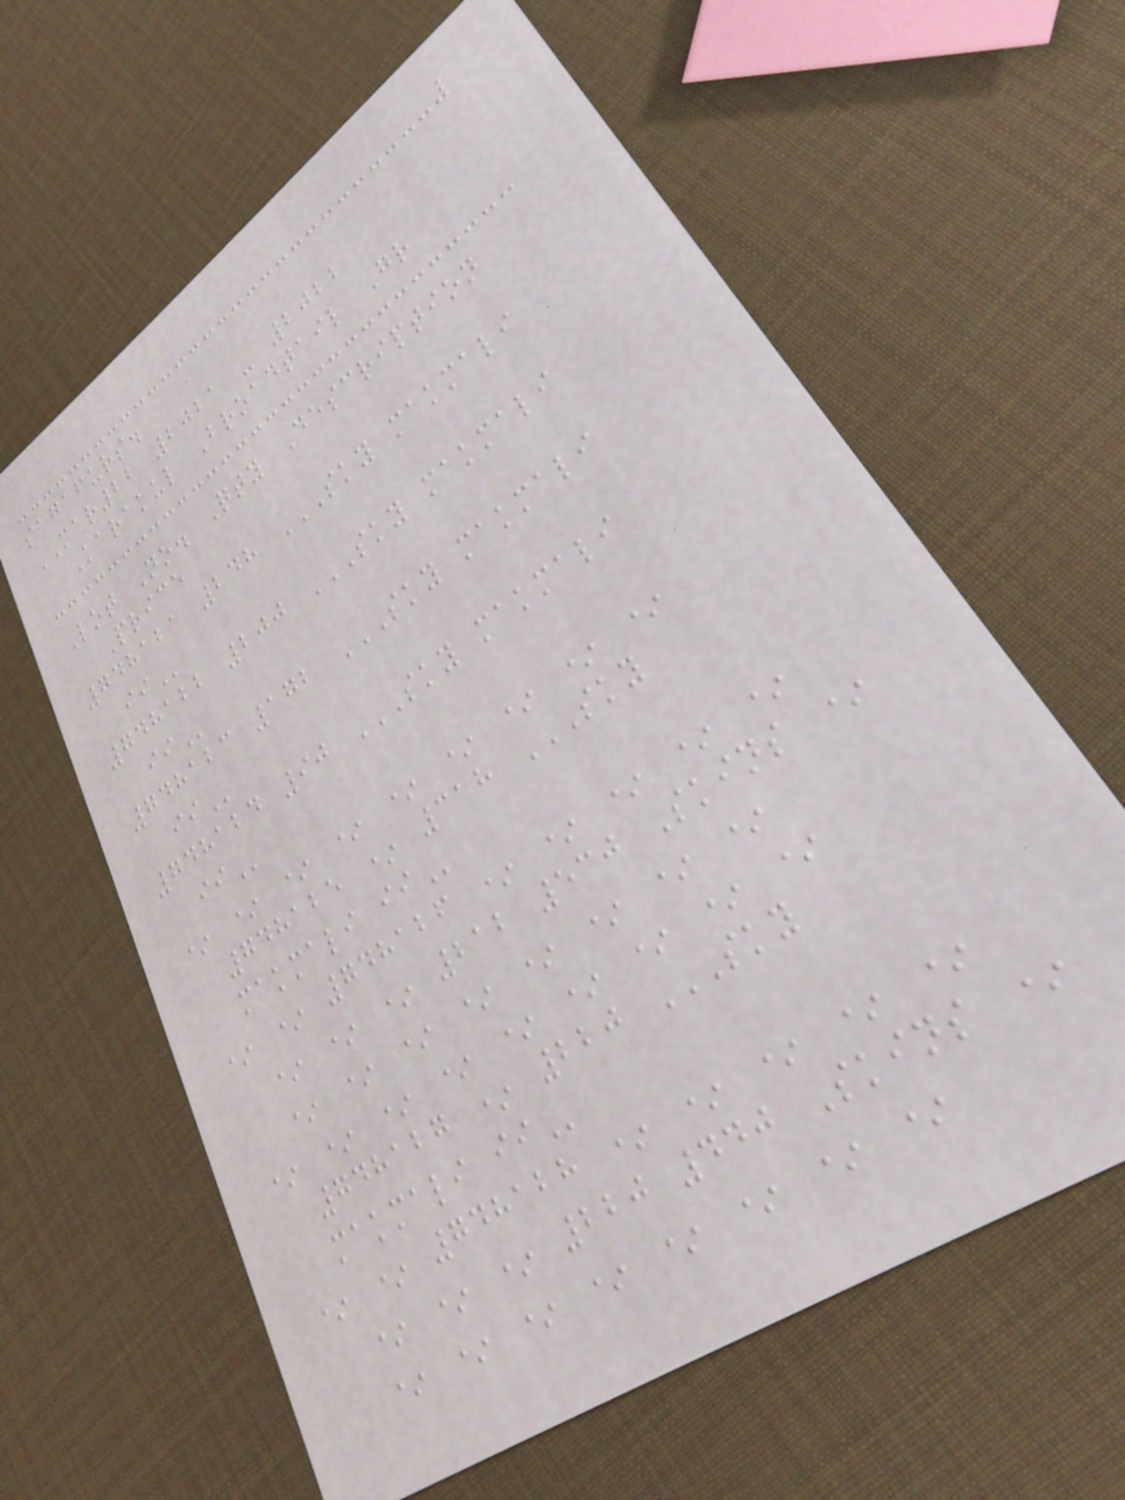sagafurs.
MAR22 2021 - 2022
Karakul Broadtail Gr
Lot No. Qty Description
Price
748121 248 SKY MAKMALI
II
748122 200 SKY MAKMALI
II
748123 172 SKY MAKMALI
II
748124 90 SKY MAKMALI
II
* * * * * * * * *
748125 * 318 SKY
MAKMALI II
* * 748126 * * * * *
* * * 212 530 Skins *
* * * * * * * *
* * * * * * * * *
748127 * 220 SKY
MAKMALI II
* * 748128 * * * * *
* * * 220 440 Skins *
* * * * * * * *
